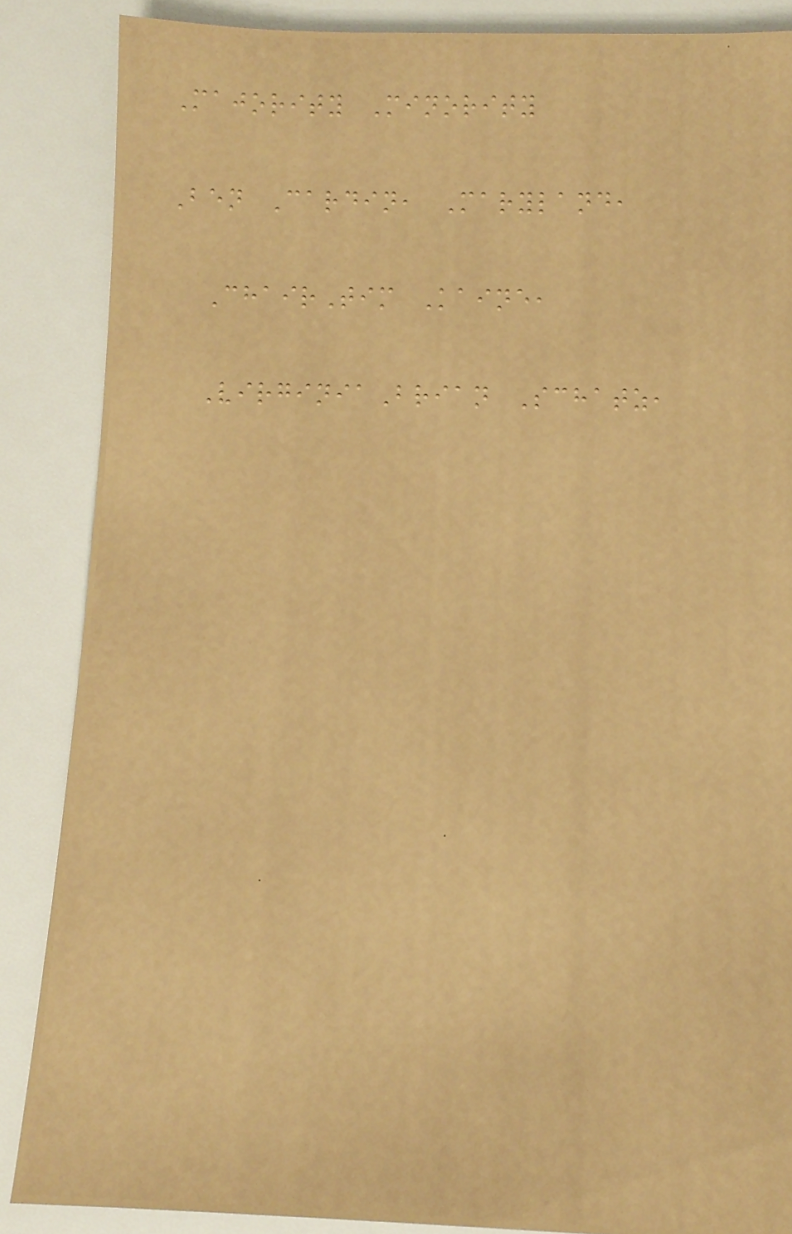Majority Minority
Ben Cardin, Maryland,
ChairTim Kaine,
VirginiaBrian Schatz,
